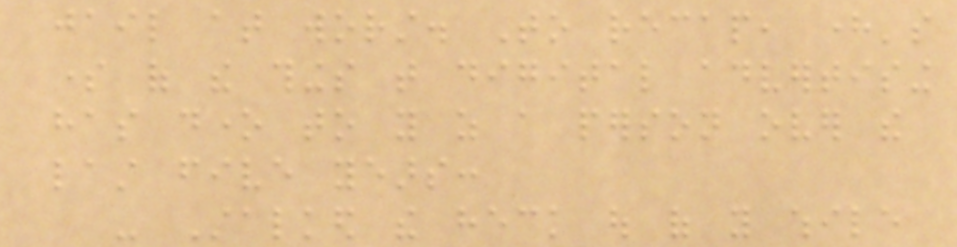jail at worst. To recap, here's
some of the things that digital advertising
has done to you as a person over the
last five years:
- Stalked the heck out of you while
